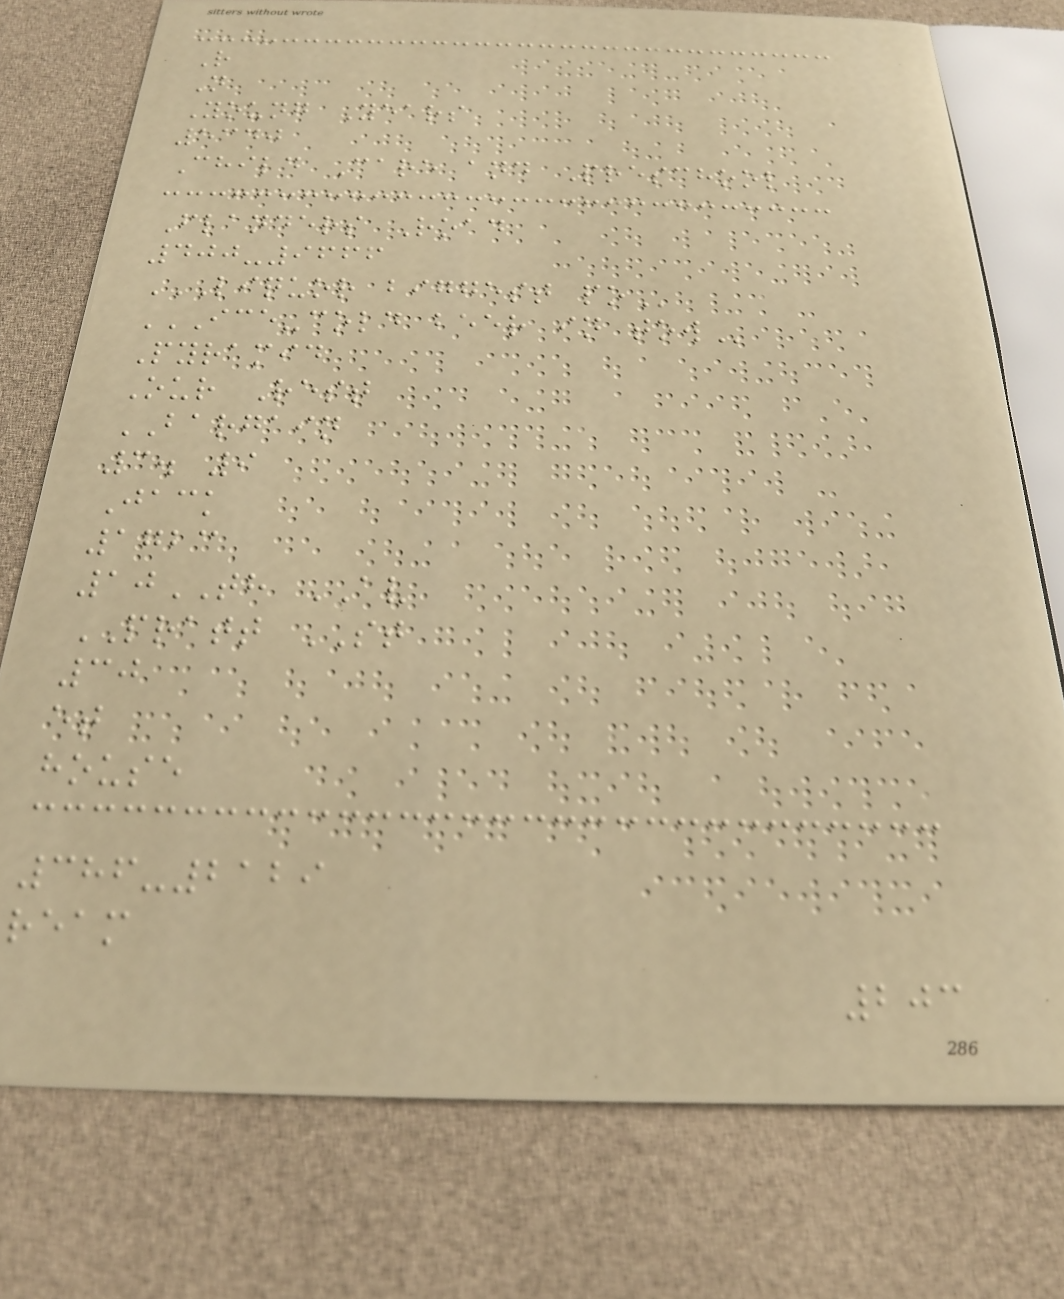R
N
Young Years
5340
Child Care and Preschool
Flanders Road
400-9666
LIQUOR BIGGEST PO
ICE-COLD BEER IN TOW
Pyramid
Our Rest
BARGAIN
3. 9
Jack
1723
10TH AV
PRATT ST
30
et
house
386-2129
ream
203
